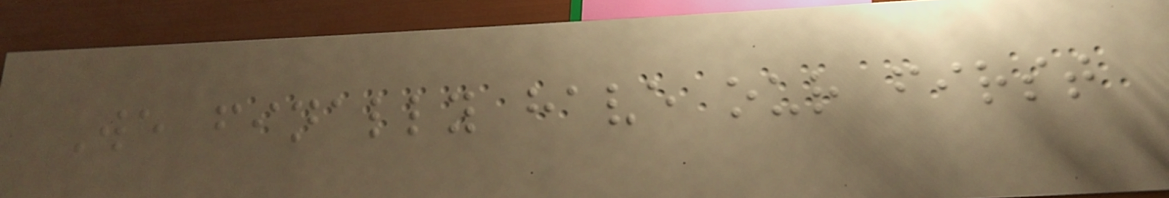We finally have our first
